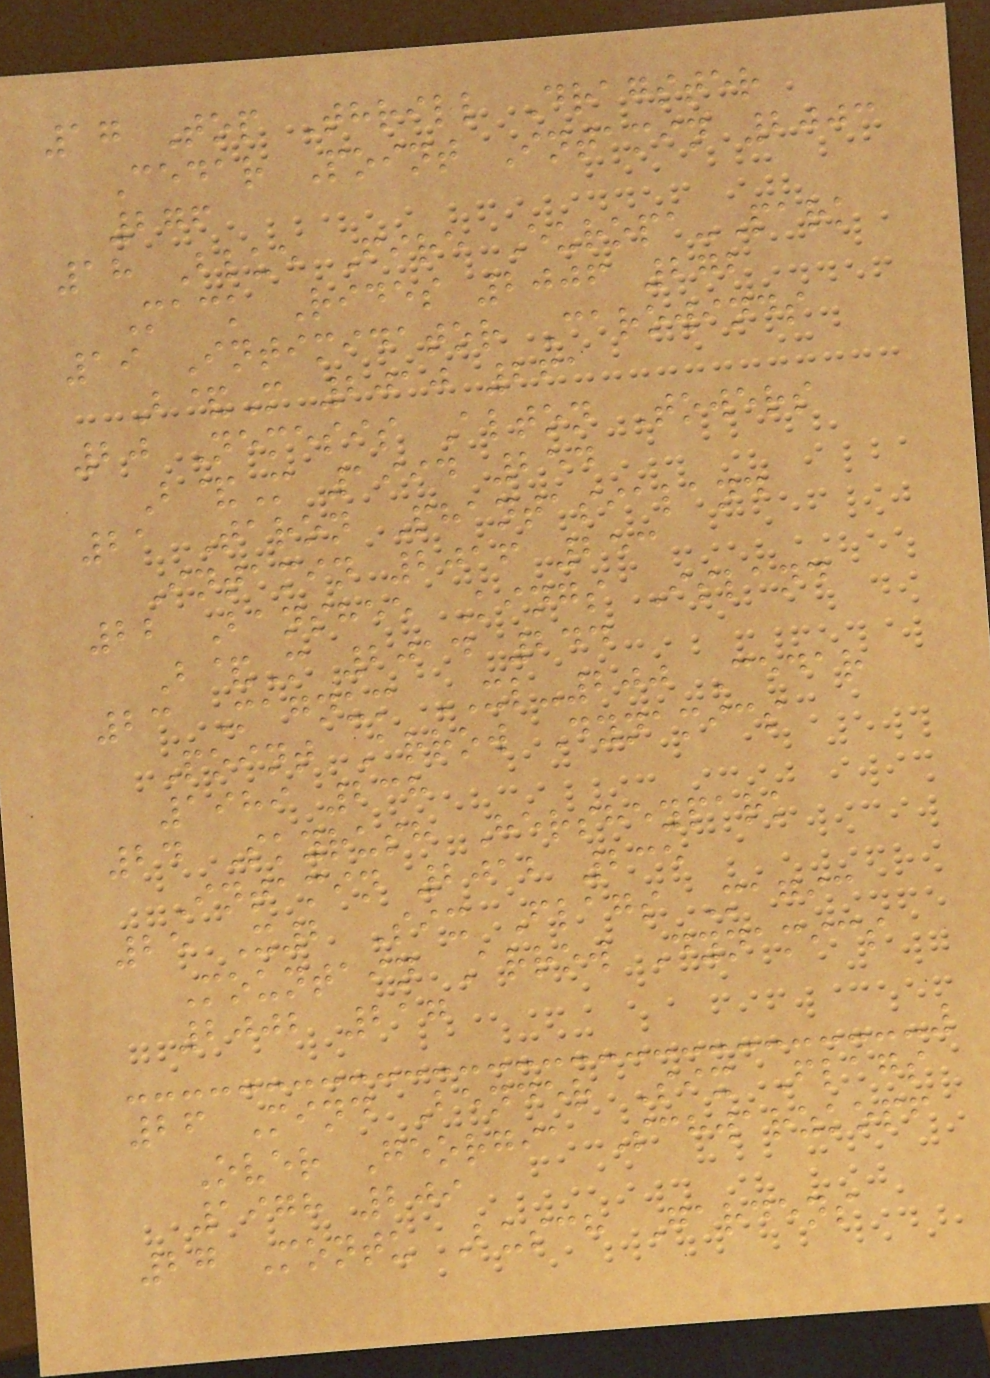17 Top Thrill Dragster
Cedar Point Intamin 2003
276
18 Blue Fire Europa-Park
Mack Rides 2006 272
19 Intimidator Carowinds
B&M 2010 261
20 Nemesis Alton Towers
B&M 1994 254
21 Taron Phantasialand
Intamin 2016 253
22 Banshee Kings Island
B&M 2014 244
23 Magnum XL-200 Cedar
Point Arrow Dynamics
1989 238
24 Skyrush Hersheypark
Intamin 2012 235
25 X2 Six Flags Magic
Mountain Arrow Dynamics
2002 217
26 Mind Bender Six Flags
Over Georgia Schwarzkopf
1978 209
27 Montu Busch Gardens
